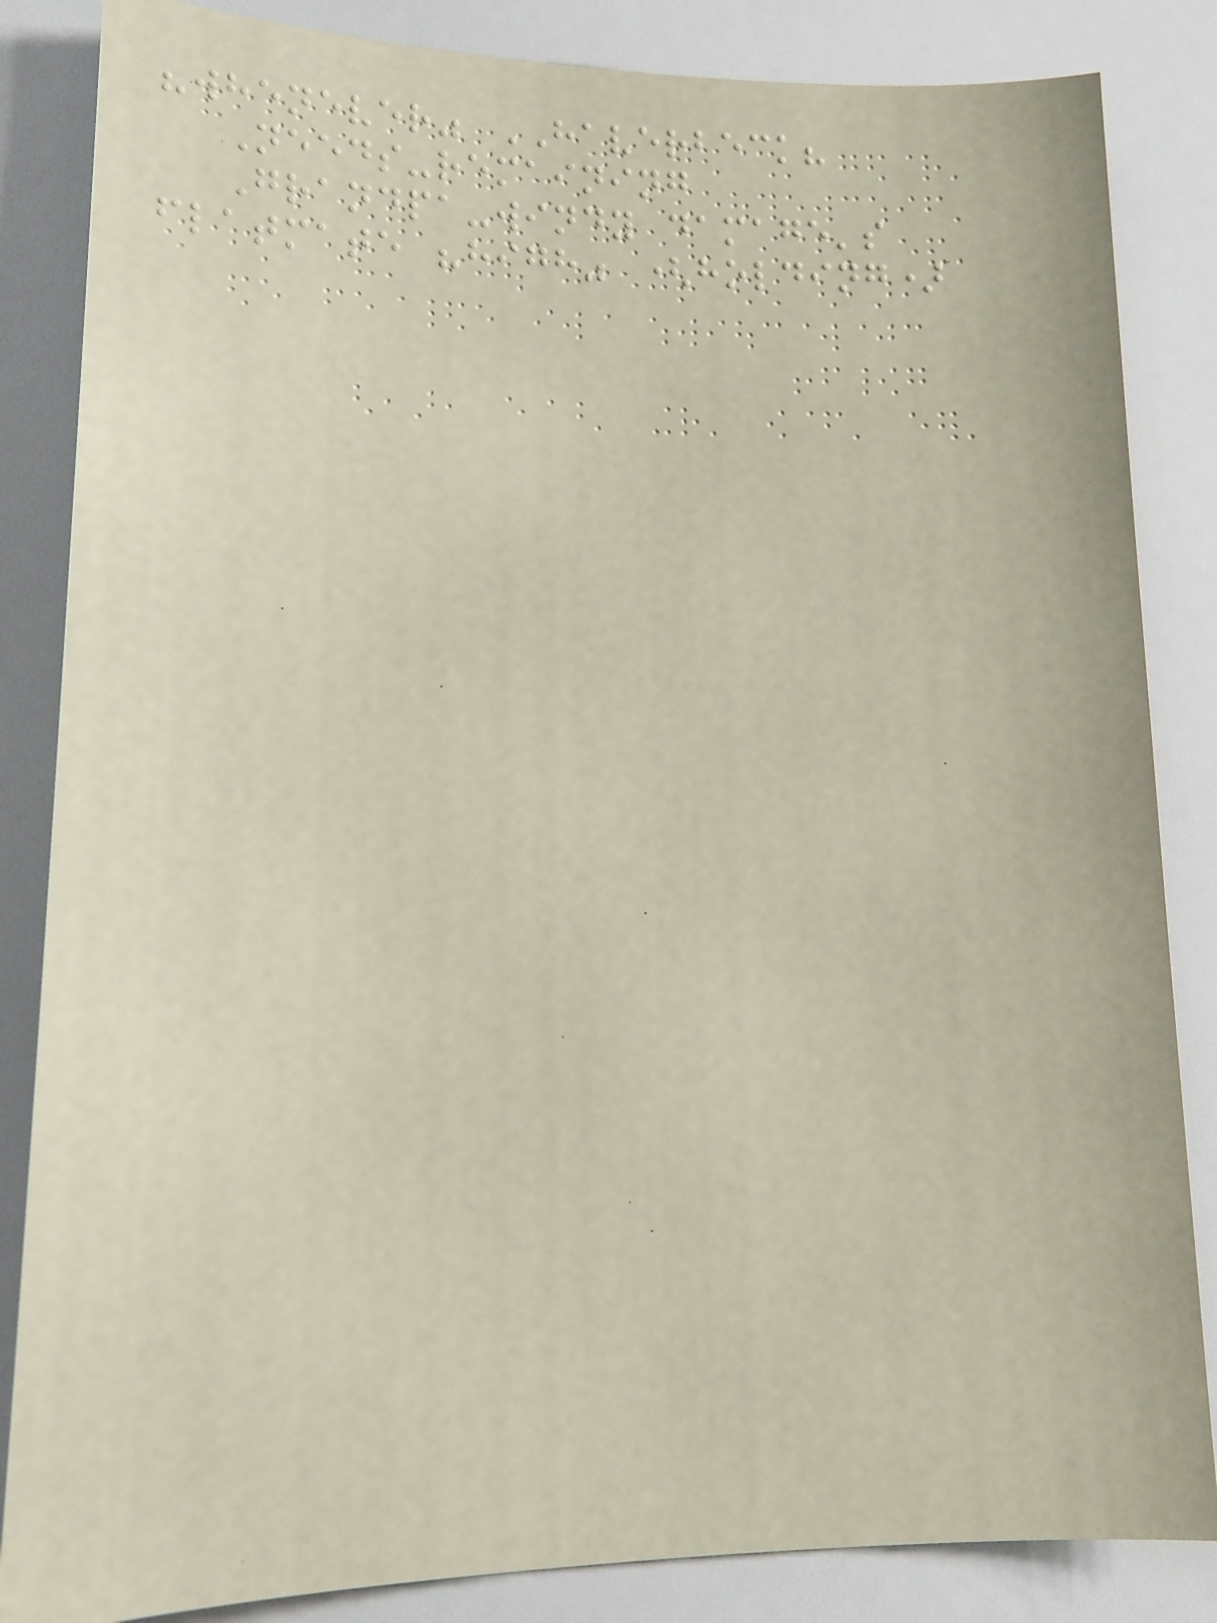"whenever" HAVERBECK?
Needs-remaining
Grandpa-windy damage's
flatmate "high" (holding)
